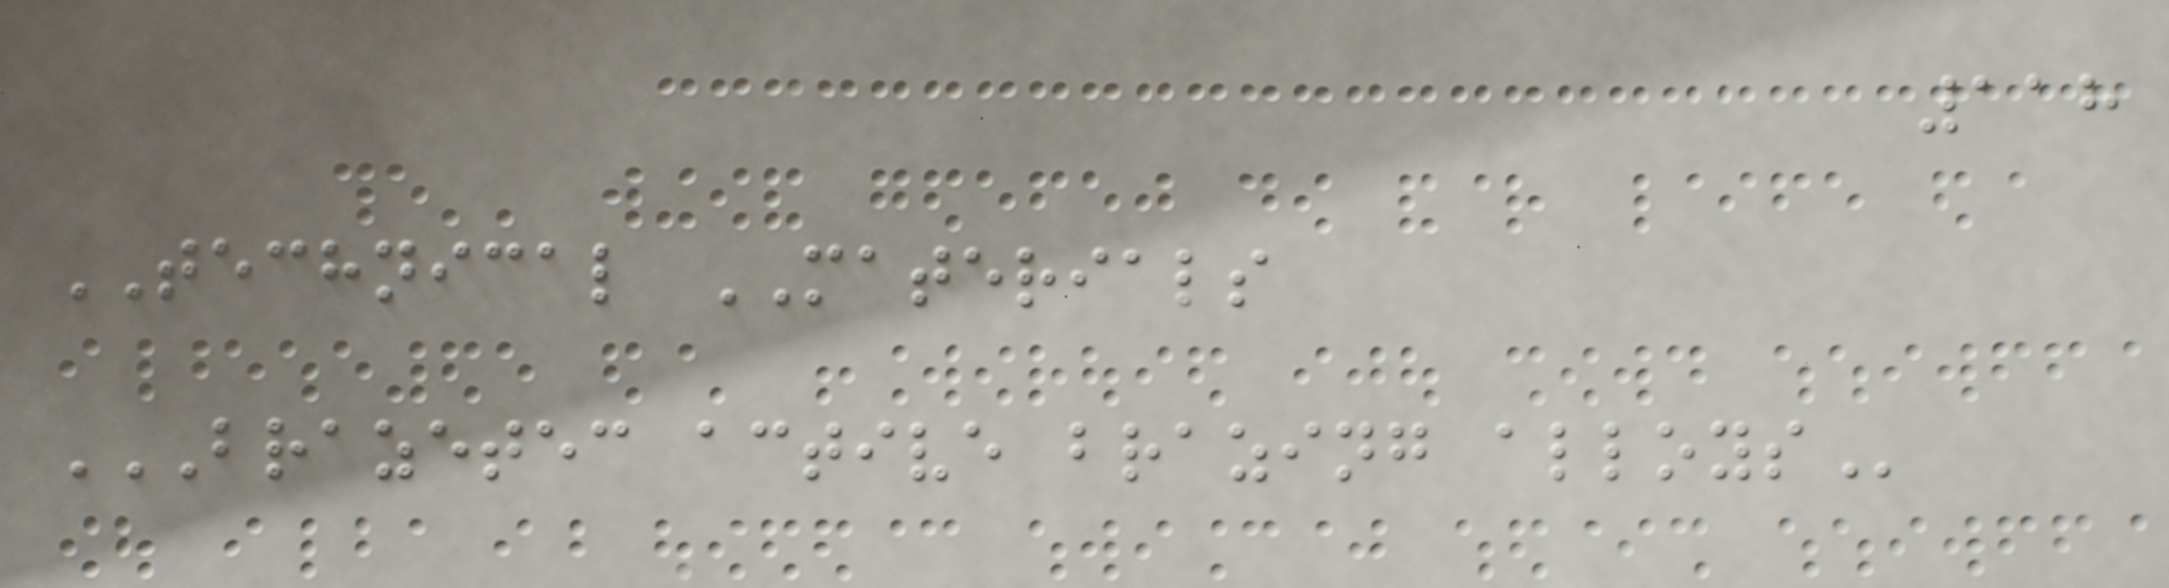118
TECHNICAL MATERIALS
BRAZETEC ACTIVE BRAZING ALLOYS
